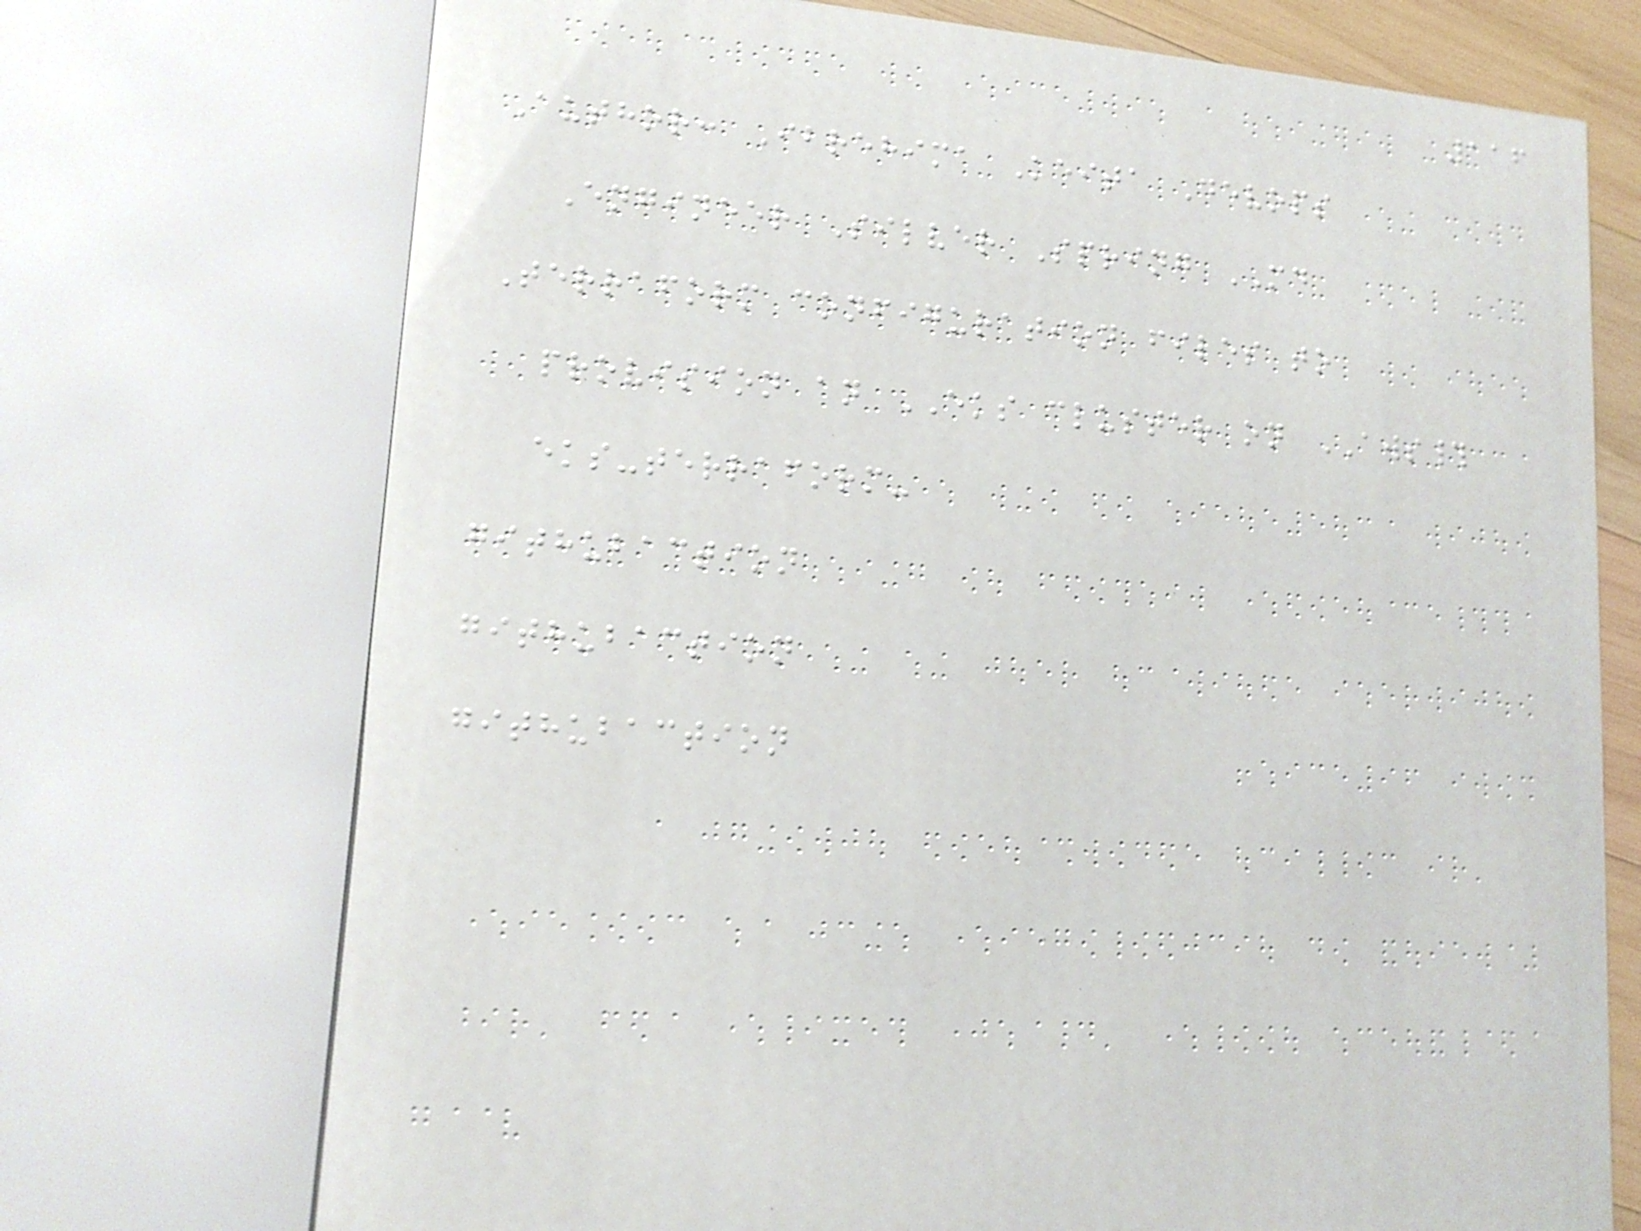116
Author: Ibrehima Keita Devops
Engineer Silver Spring MD
Terraform configuration files to
provision an EKS cluster on AWS#
eks-terraform-
githubaction
githubaction
githubaction
